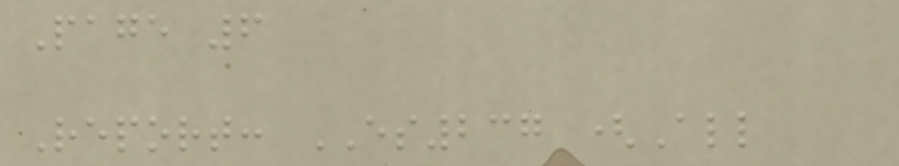Page 6
Report: ES237 (All
